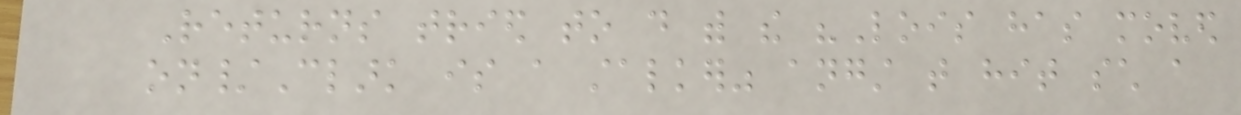Returns tried to do with the "Lois has moved
on/Clark is a stalker" angst that hit such a
